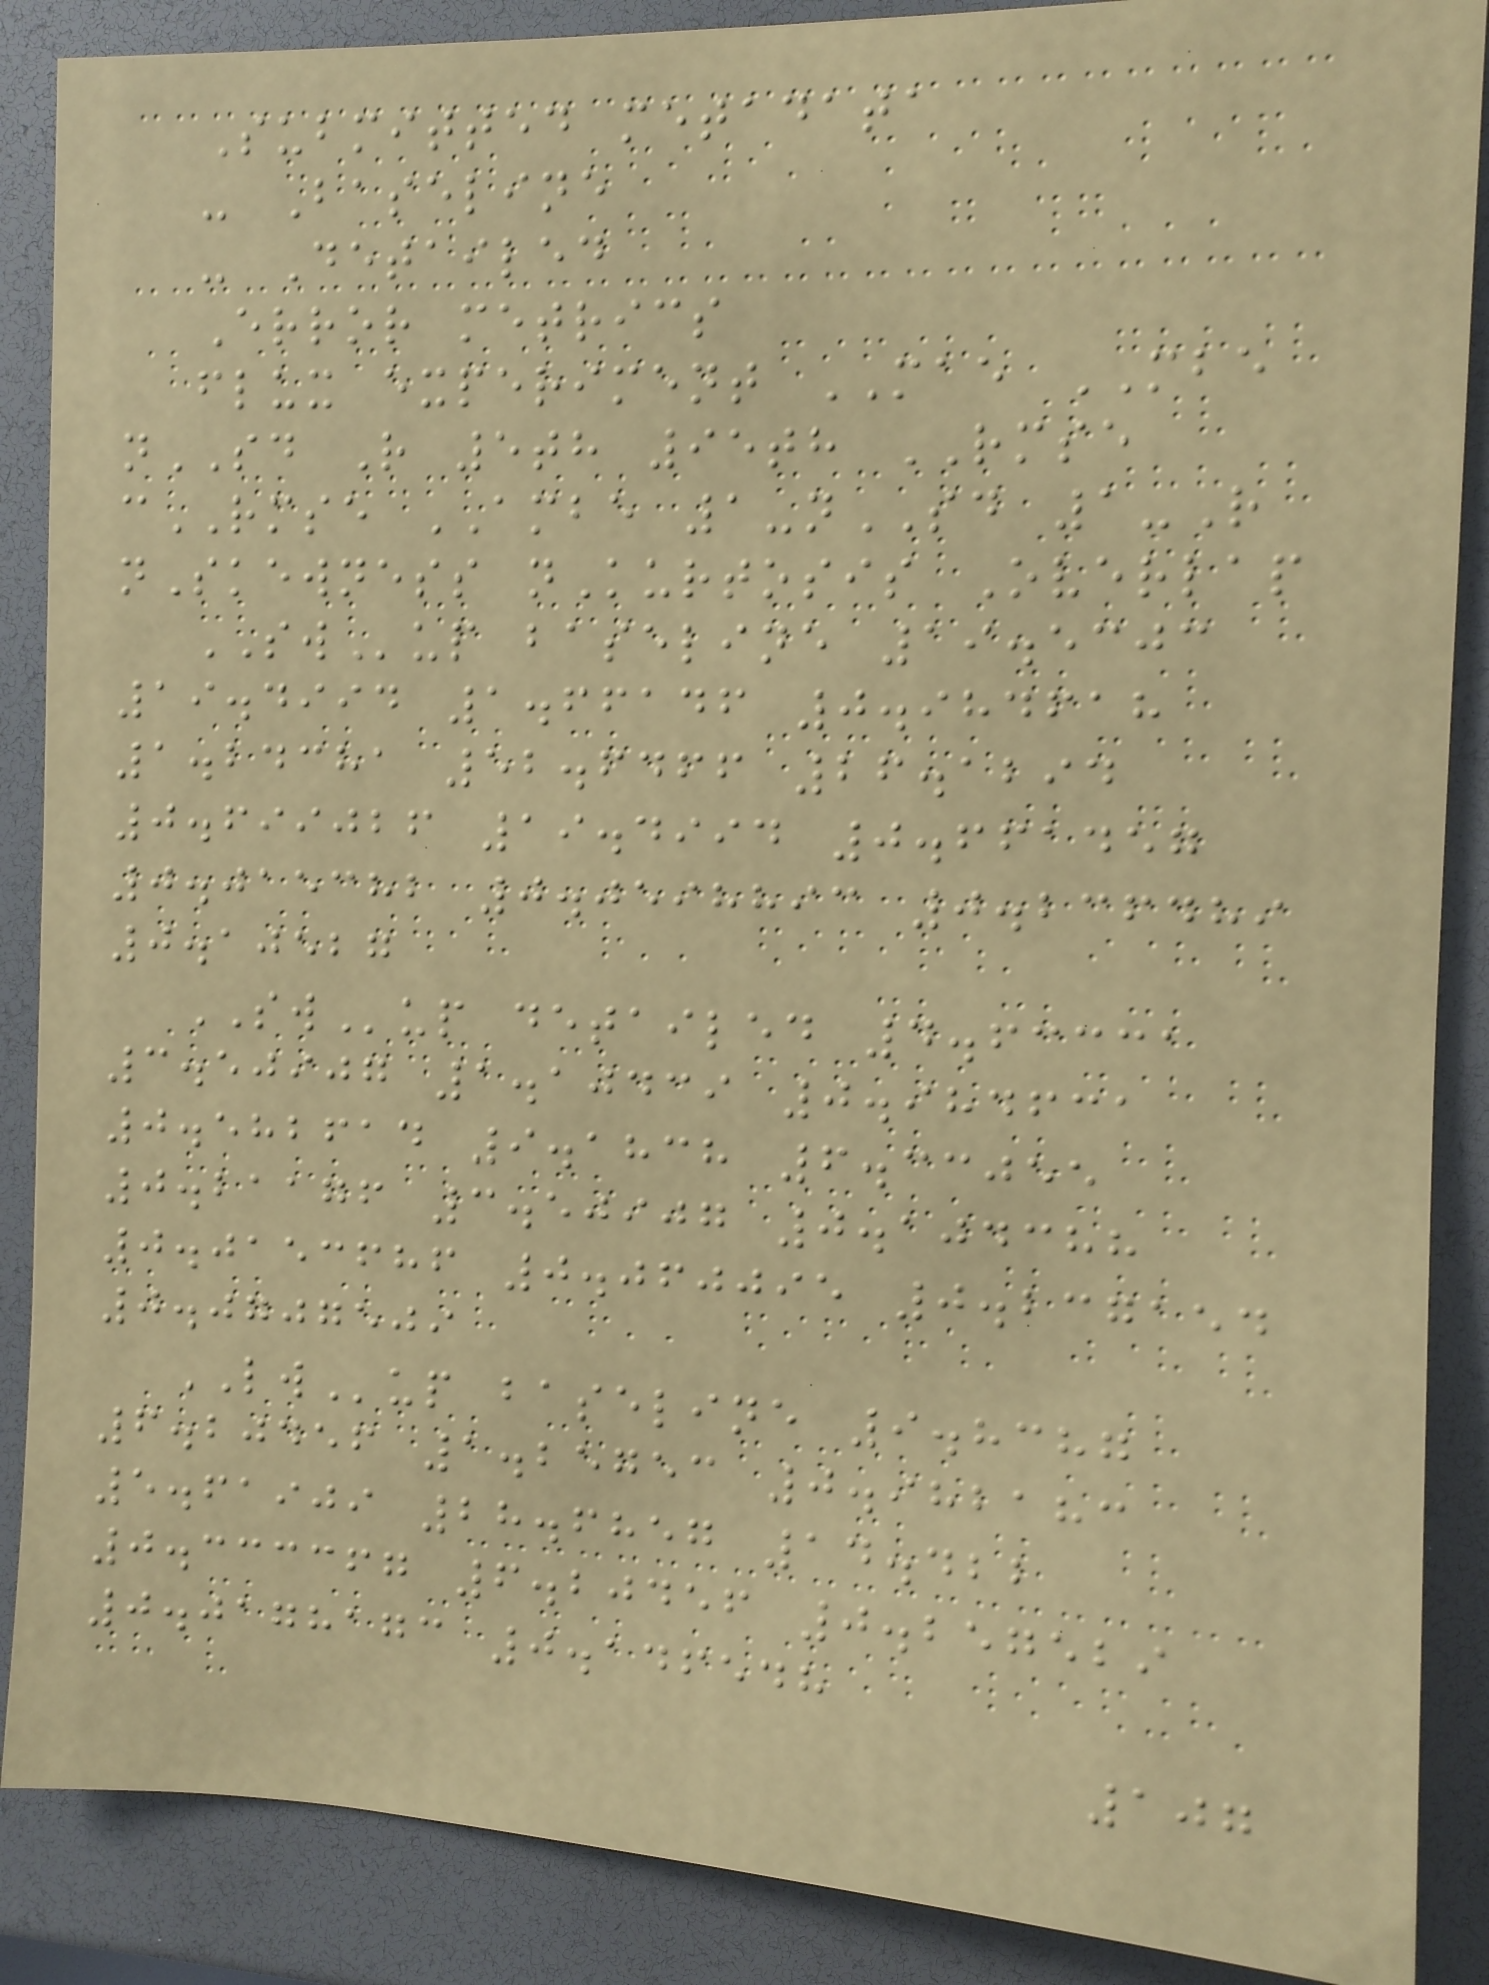Submitted metadata
- Baseline
- Detailed
Error metrics
flux experiment MAE MBE
nSD R 5th 95th RMSE
cRMSE AMBE 1-nSD 1-R
nSkewness nKurtosis Overlap
SWup baseline 19.5303
19.4994 1.66146 0.984618
1.24381 52.6466 26.1294
0.699026 19.4994 0.661457
0.015382 0.0598893 0.236489
0.10527
SWup detailed 4.63331
3.50907 1.10439 0.984631
0.582614 9.1838 6.33055
0.21176 3.50907 0.104388
0.0153686 0.060095 0.237154
0.0707509
LWup baseline 9.8387
6.20456 1.25753 0.982183
5.61909 28.6857 14.422
0.333367 6.20456 0.257529
0.0178173 0.146548
107
